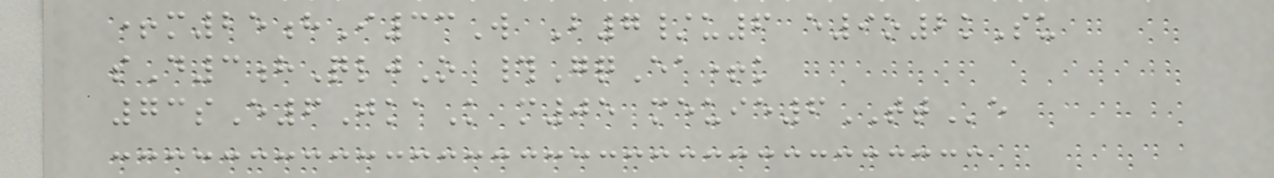+m25hI33W B7/u6 e9o2kSu
sD3hQljO #GqEa+k
73sE6JkaK m05 meuie6TTe
